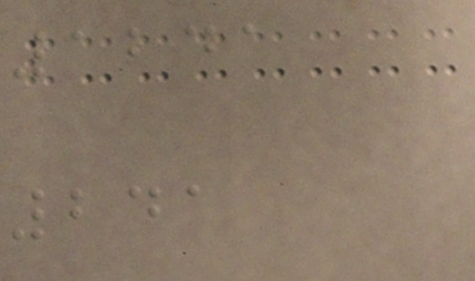1241
241
